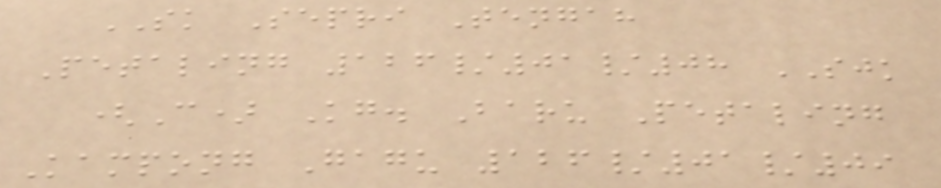SK Sepri Tengah
Petaling 126/01/08 SJK
(C) Kg. Baru Petaling
Kampong Gagu 126/01/09
